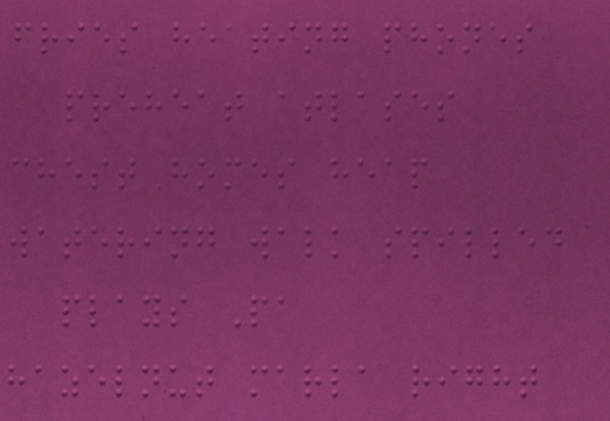fries heating phones
preheat atlases
chest homes heap
watering walk spilled
plays Pa
hazelnut marla right
